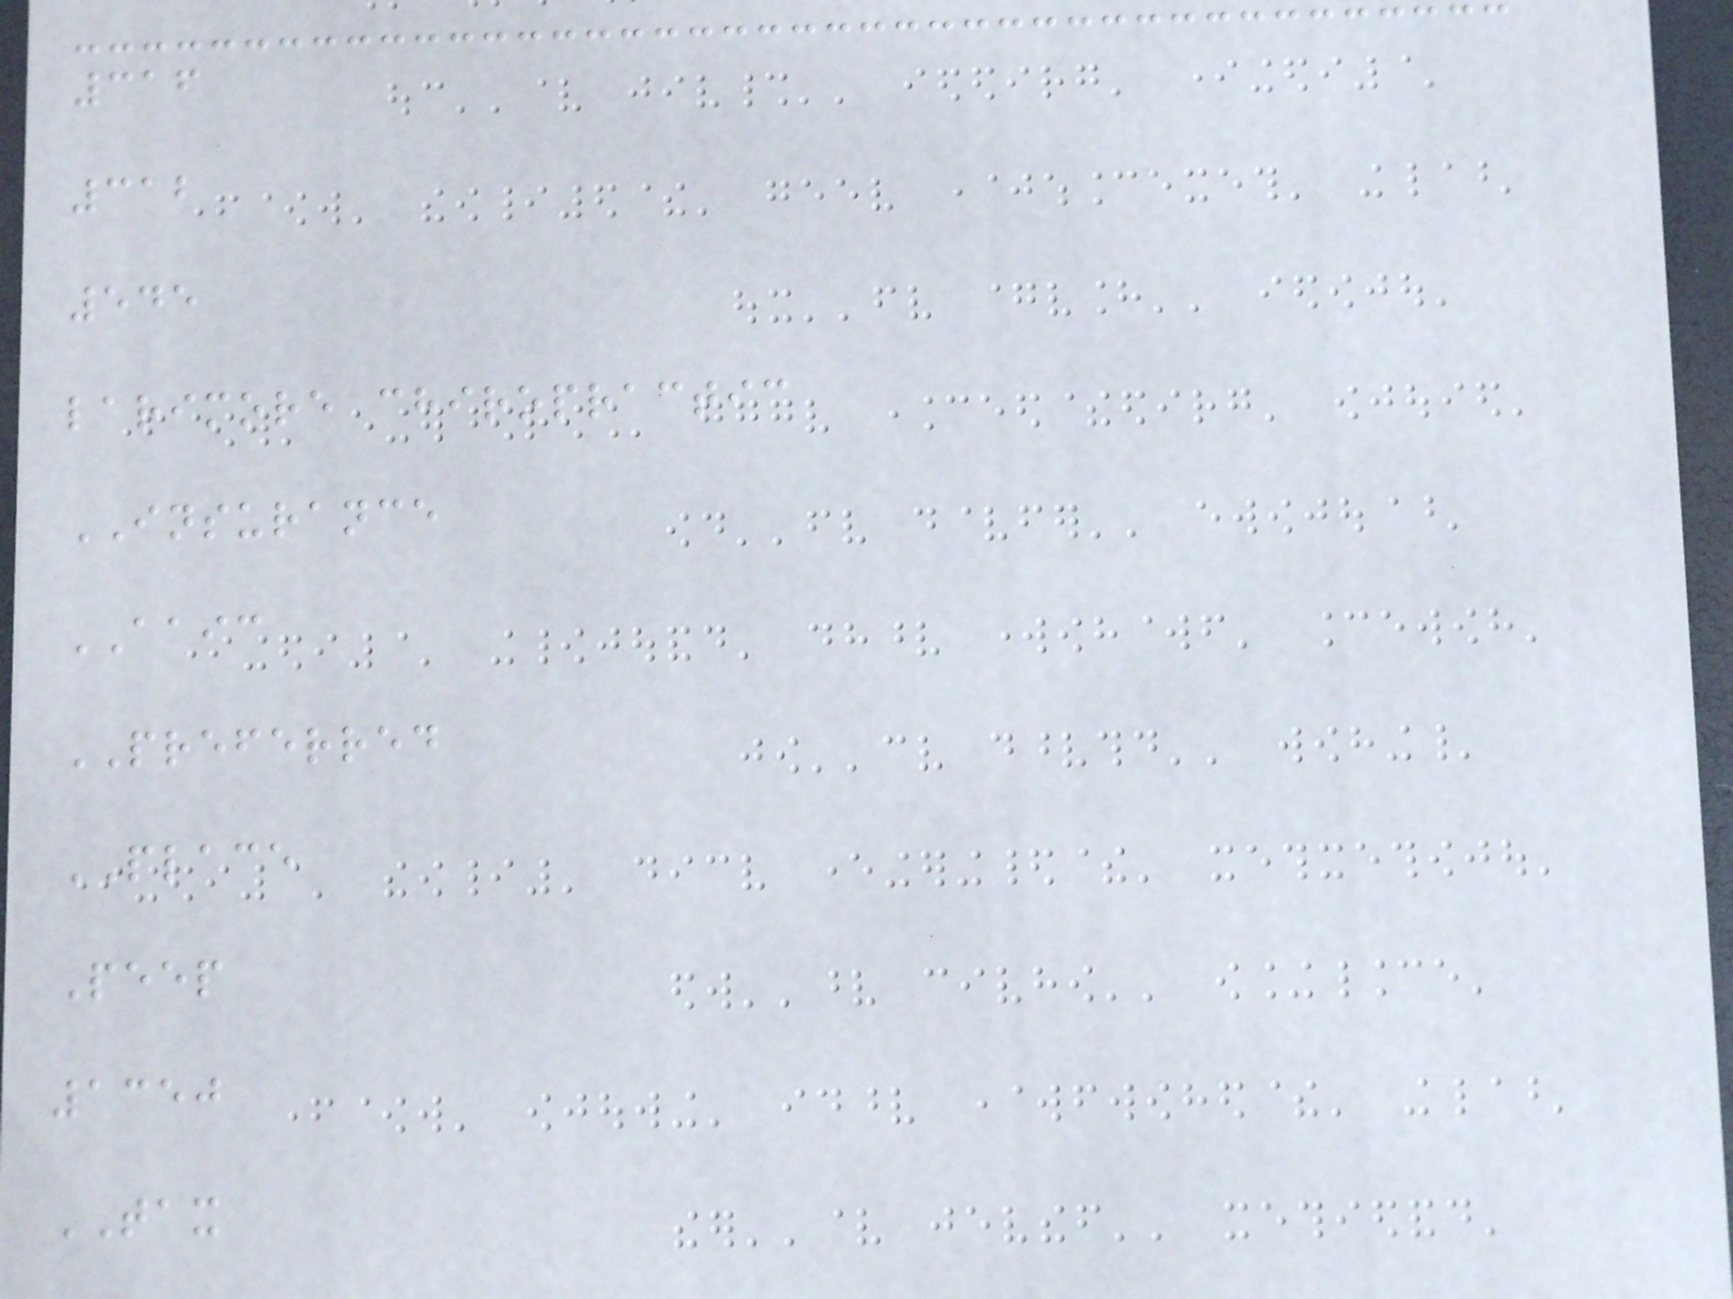316
312
545
larimore chiropractic
INSURANCE
AAIC
PREFERRED
PLACE
Peep
1350
TAX
